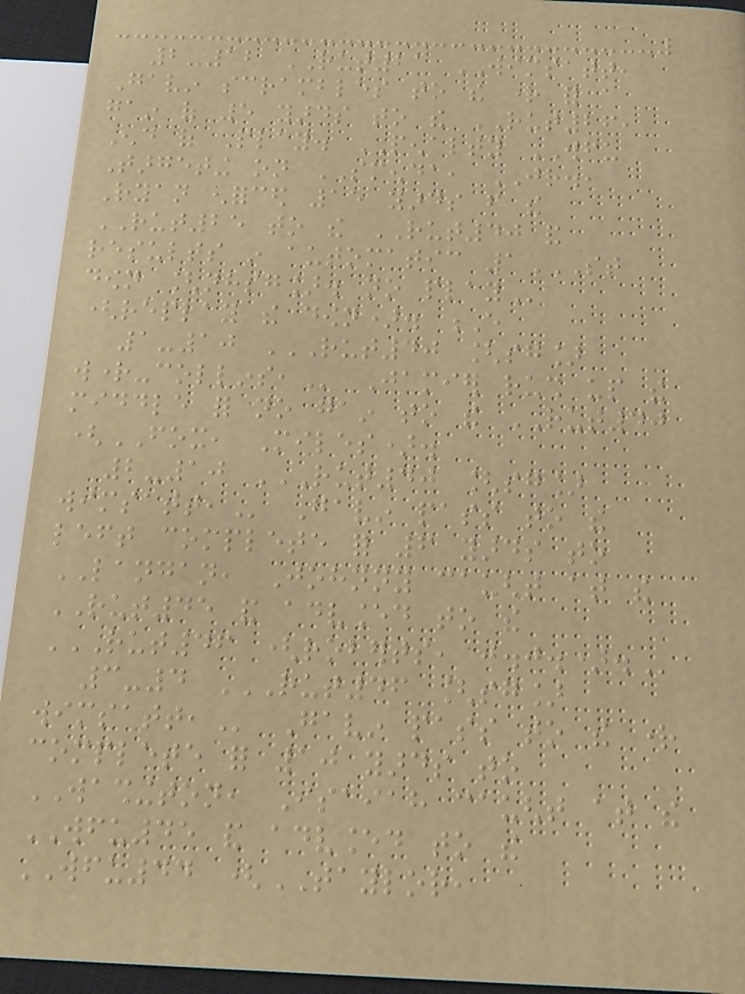2-12 RUT21 WIMSATT,
Gavin scrambles to the right for a
gain of 5 yards to the RUT26,
End of Play. PENALTY WFU
Targeting on SMENDA, JR.,
Ryan enforced 15 yards from the
RUT25 to the RUT40 and
results in automatic 1ST
DOWN [NHSG]. NO PLAY
(replay the down). E
1-10 RUT40 [SG]
WRIGHT-COLLINS, Jamier rush up the
middle for no gain to the RUT40
(FOX, Miles).
2-10 RUT40 [SG]
WIMSATT, Gavin pass to the
left complete for 6 yards to
LANGAN, Johnny caught at the
RUT45 and advanced to the
RUT46 (ROBERTS, J.J.).
3-4 RUT46 [SG]
WIMSATT, Gavin pass to the right
complete for 10 yards to
WASHINGTON, Isaiah caught at the
WFU45 and advanced to the
WFU44 (TAYLOR,
